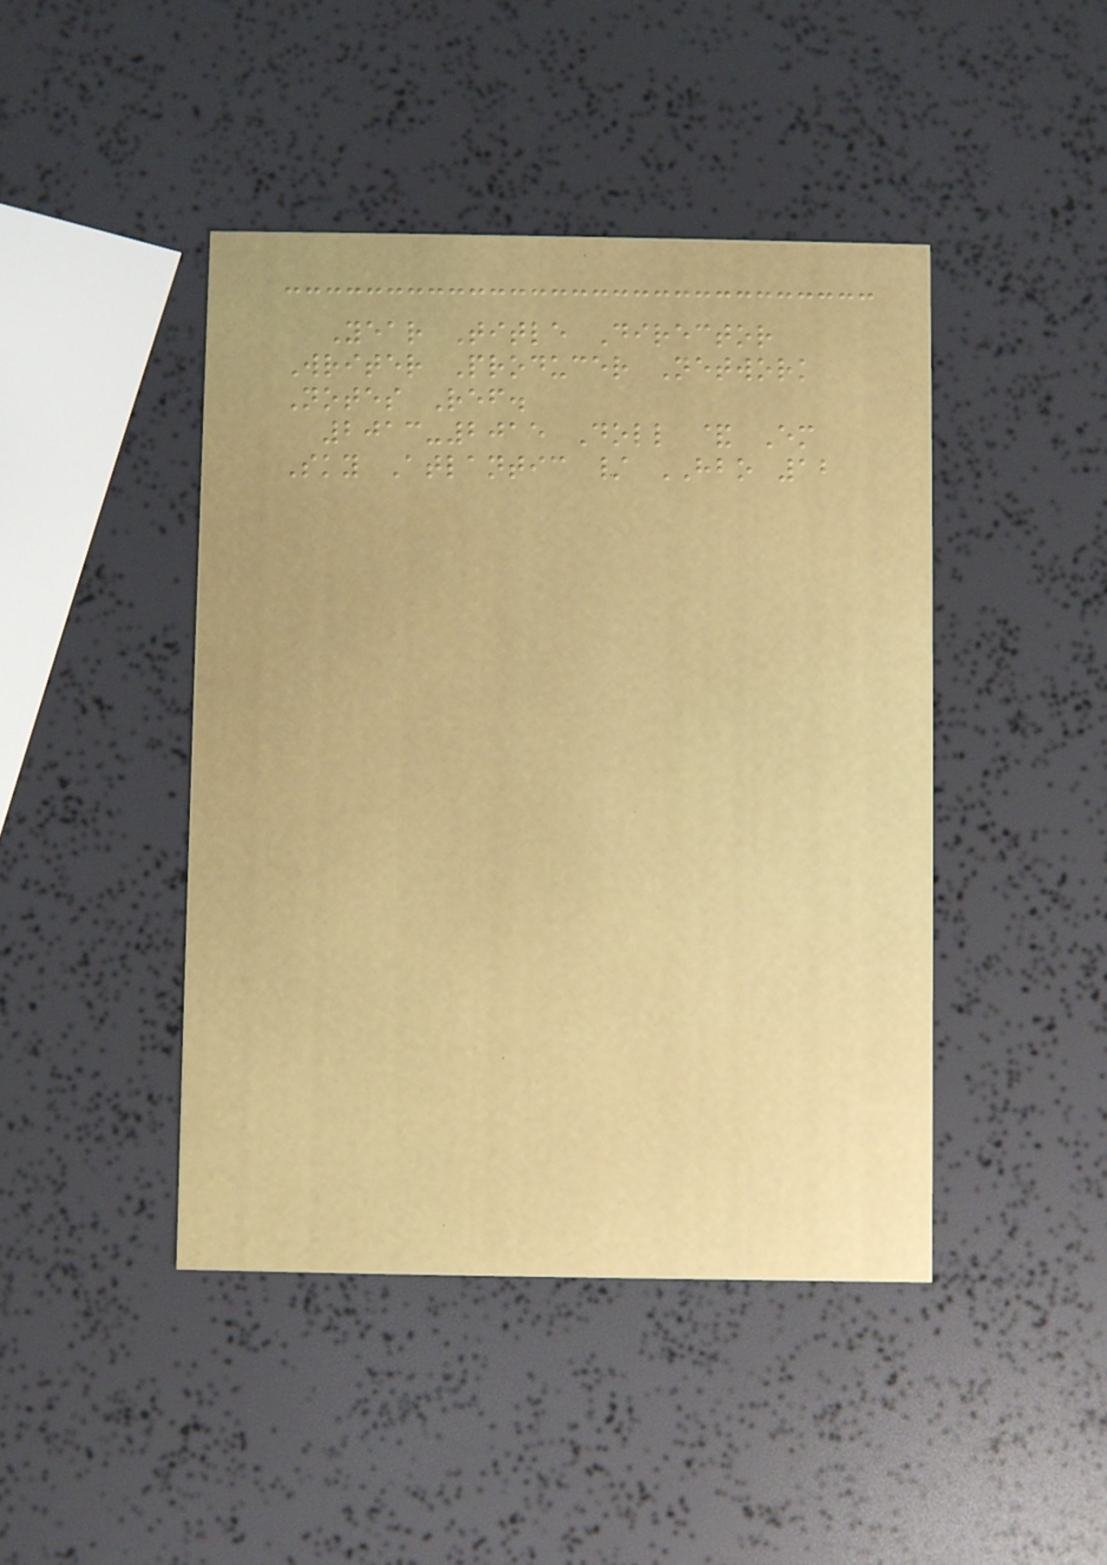Year Title Director
Writer Producer Network
Notes Ref.
2013-2015 Doll & Em
Sky Atlantic / HBO 12
